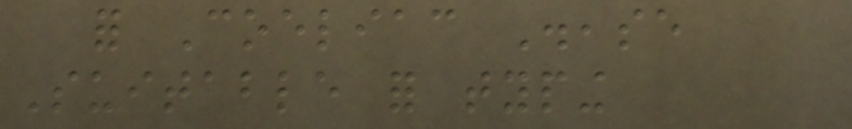for Coeliac Disease
Suitable for typing
